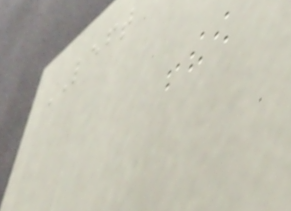LEFT
